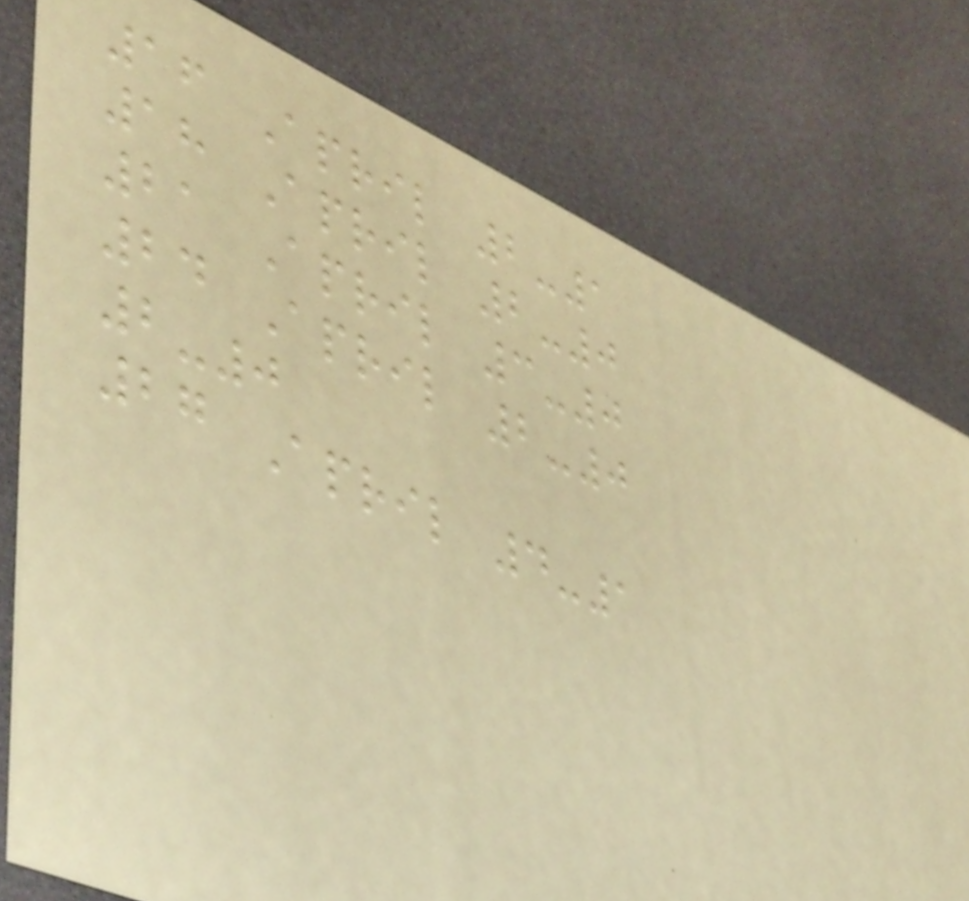16 April 2-1
18 April 2-0
21 April 3-0
24 April 2-0
2-0
27 April 4-1
